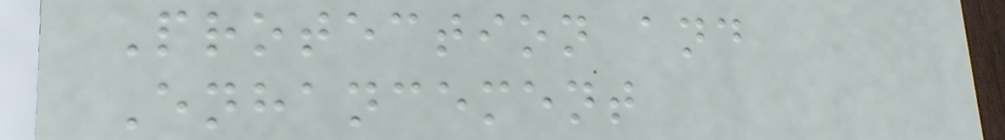Protection and
Enhancement
